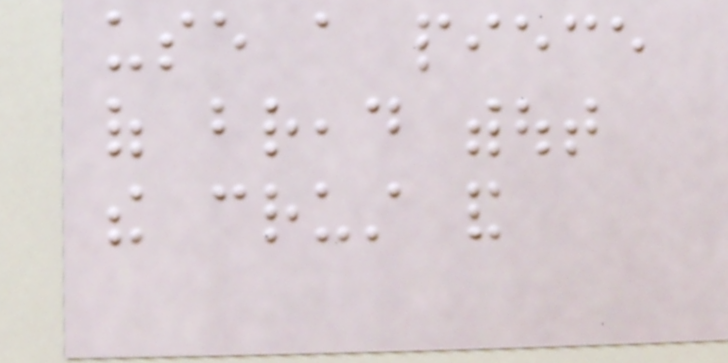use a piece
of bread without
the crust and
